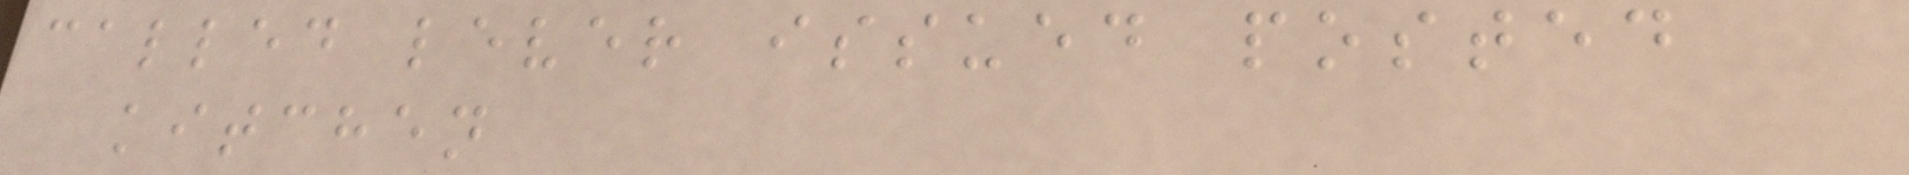called lever issued posted
kitchen
